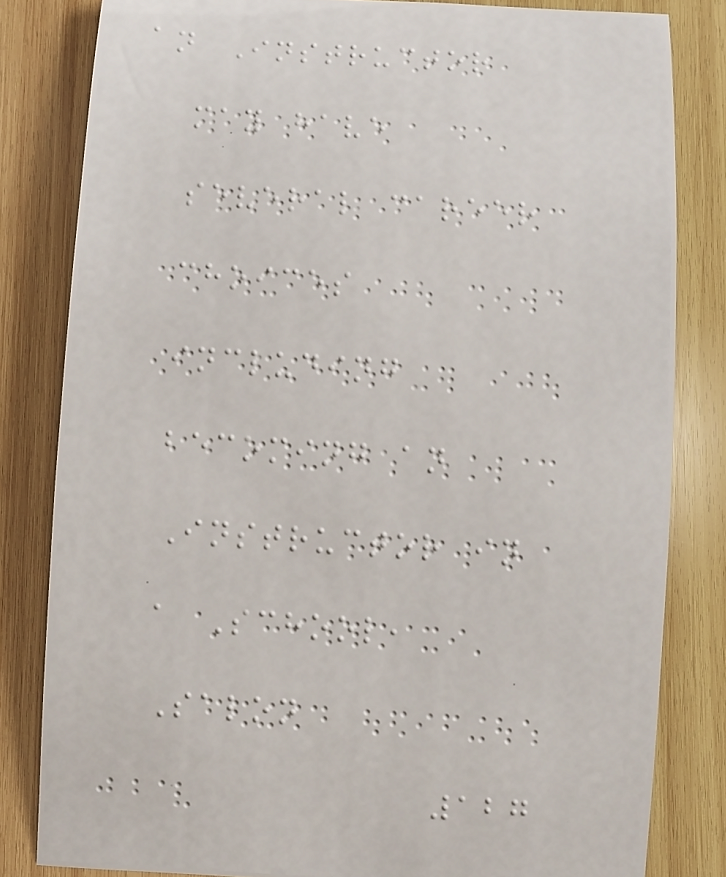an Instructor
may have
several career
choices
including
becoming an
Instructor in
a School,
Salon
127
